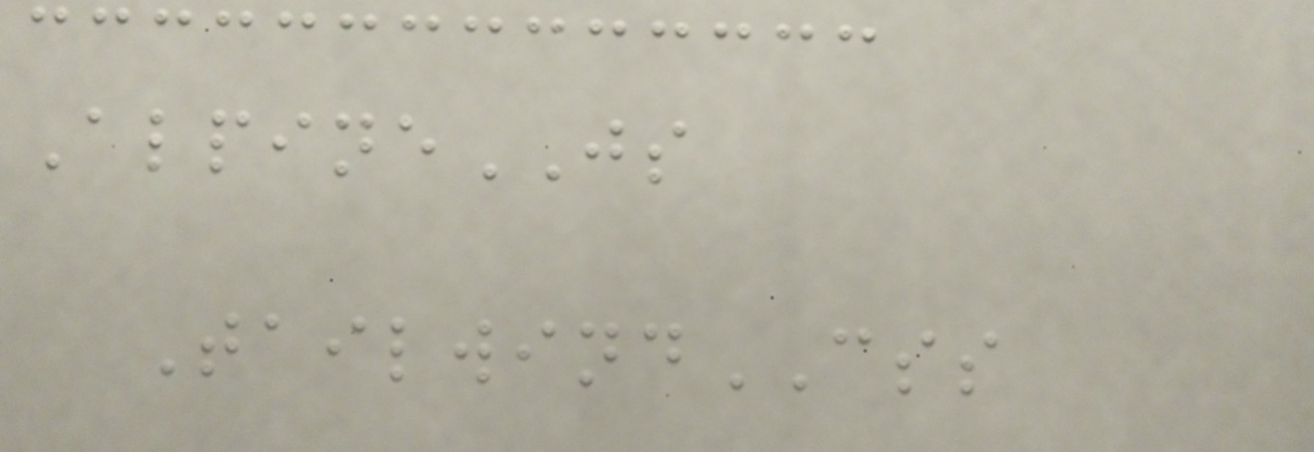AlpineJS
TailwindCSS
